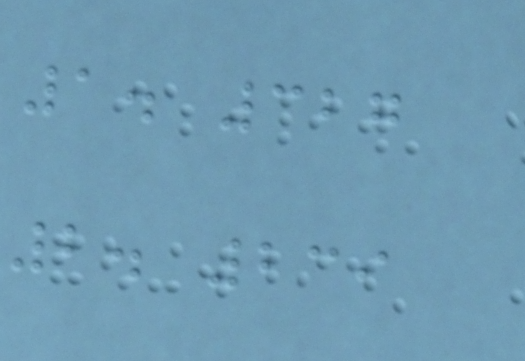1. 327
2. 239
